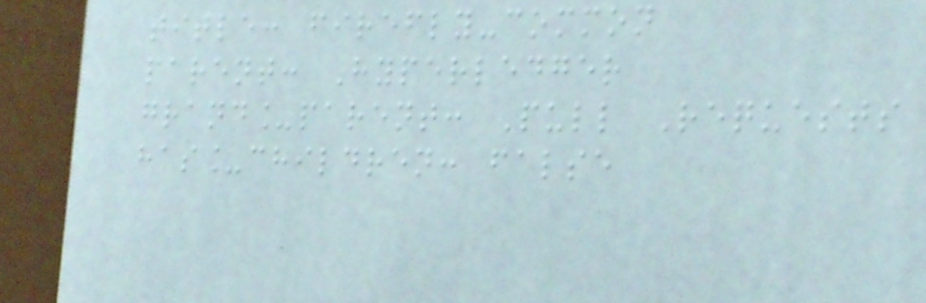title: firefly-common
parent: Hyperledger
grand_parent: Pull Requests
has_children: false
